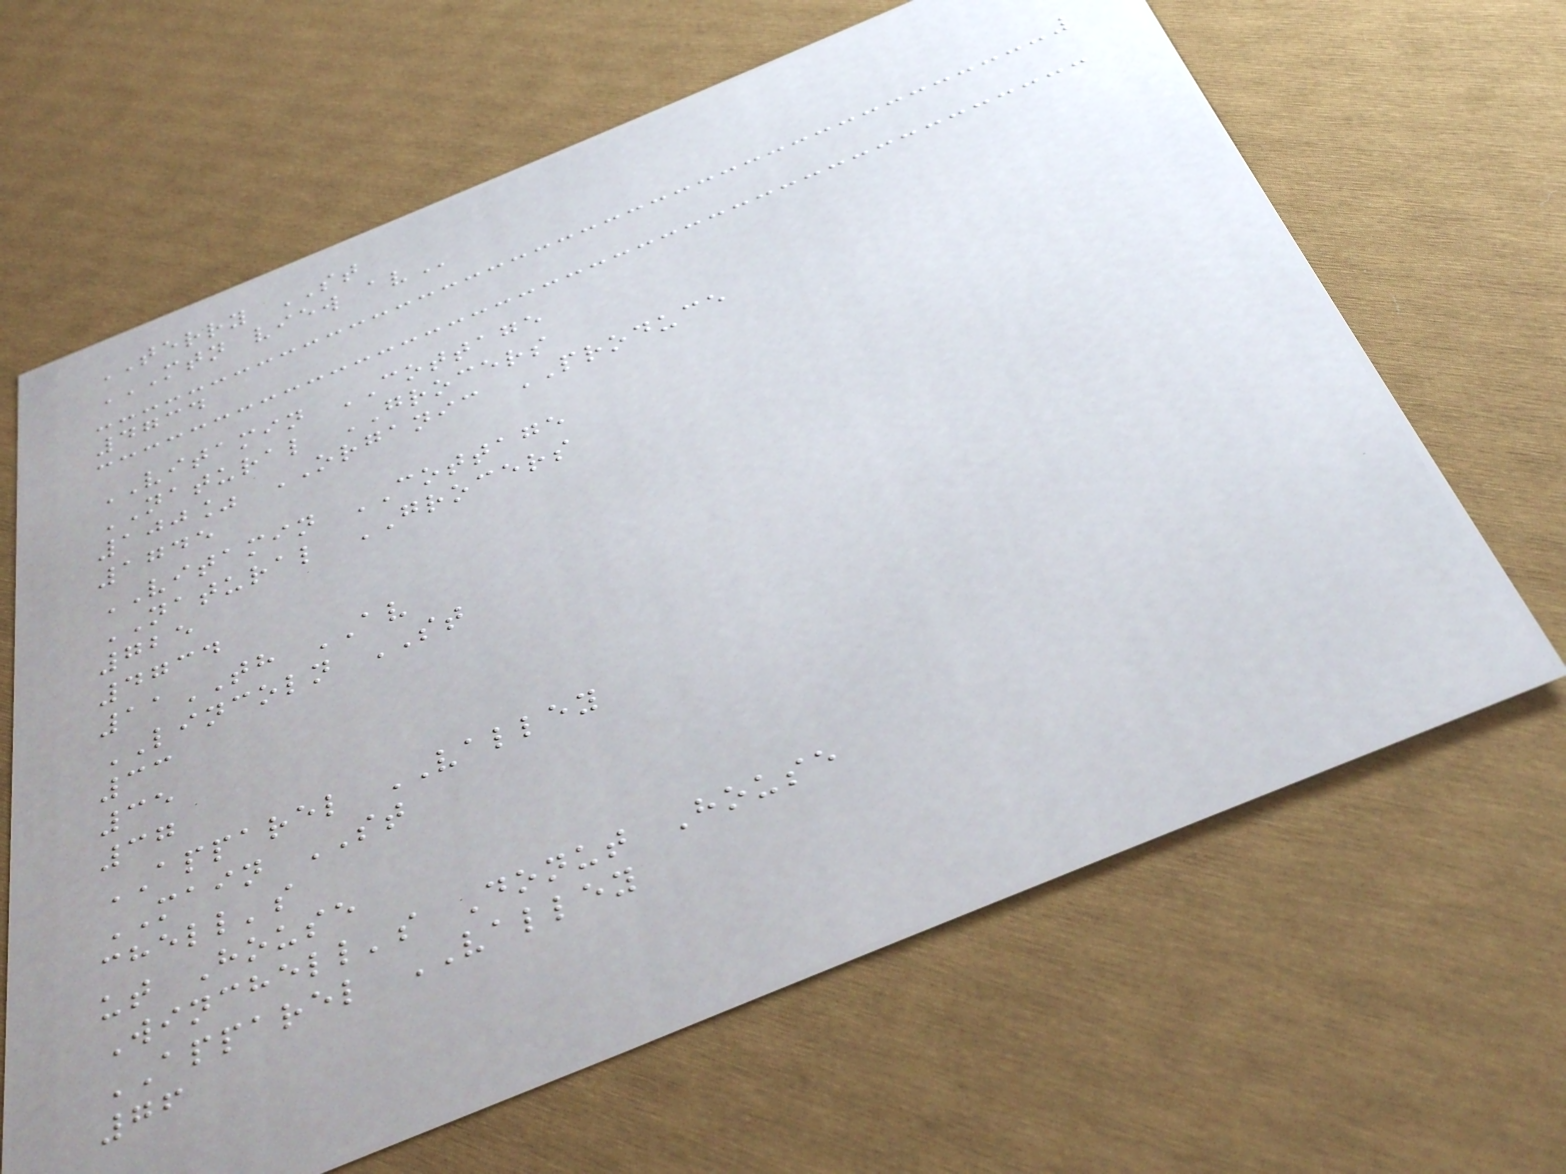TERRY ST
MTN VIEW AV
4734
VITAMIN COTTAGE
NATURAL GROCERS
100% ORGANIC PRODUCE
1745
VITAMIN COTTAGE
NATURAL GROCERS
725
4734
11TH AV
LINCOLN ST
33
35
37
APPAREL VALLEY
MAIN ST
chell's
ut House
Winchell's Donut House
APPAREL VALLEY
76
